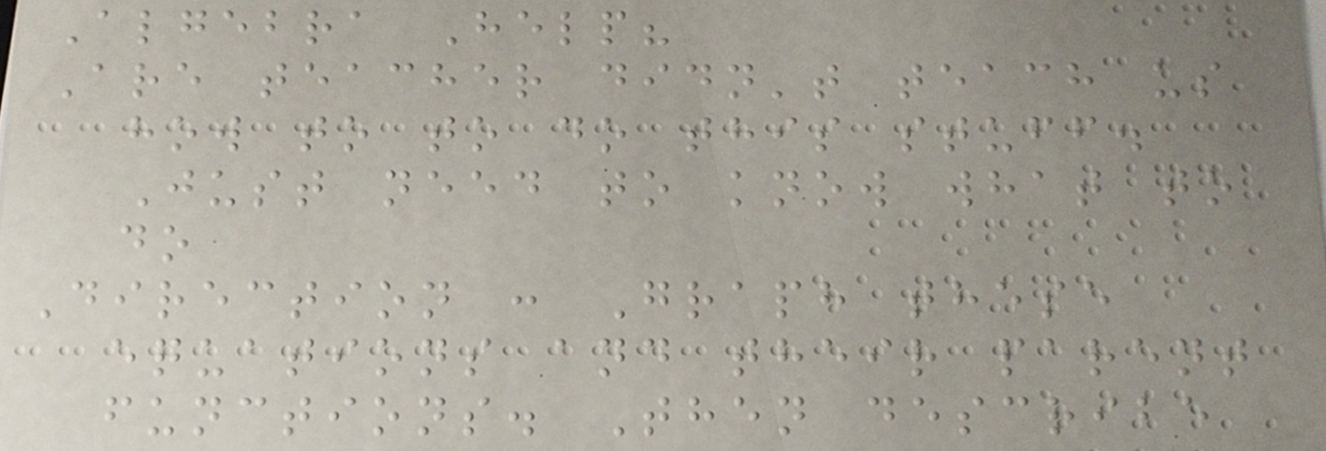Algebra Help?
Are teacher didn't teach us
how to to do this stuff.
Just need to know what to
do
Direction : Graph these
equations and their parent
functions. Then describe
